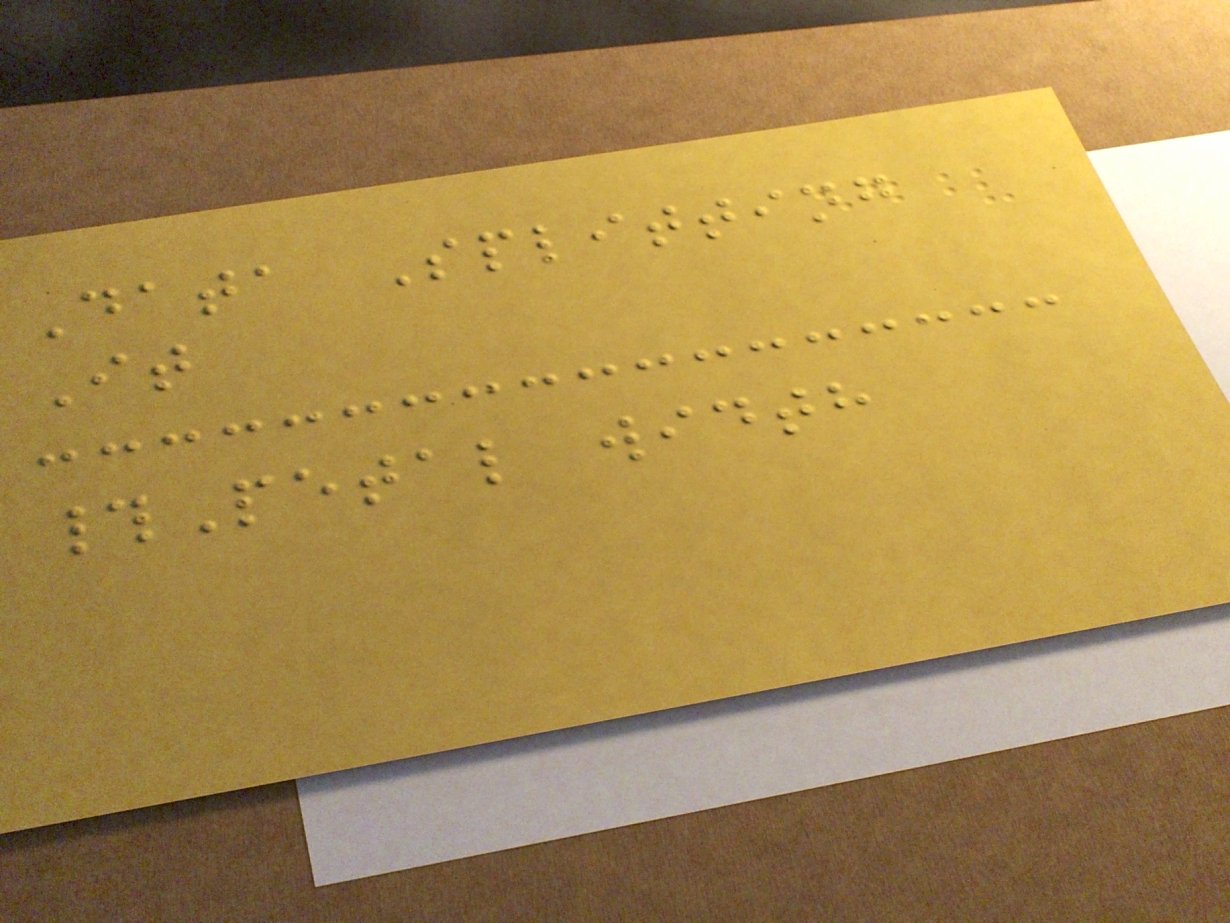Data Splitting
It
#Petal width
